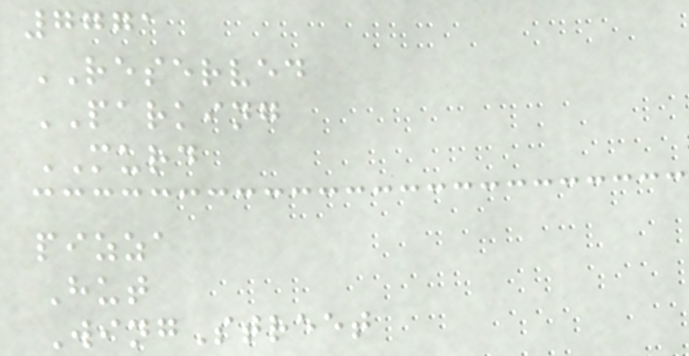7771
RESERVED
PARKING
MURD
pizza
Hut
WingStreet
